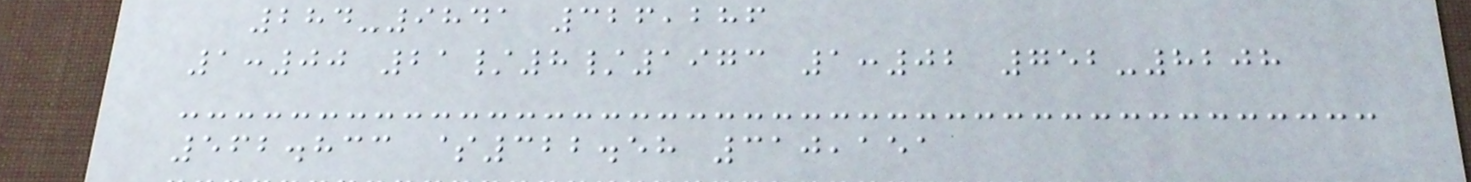284-9841 326,286
1:00 21/8/1973 1:02 752-8208
562.833 $322.58 310,151
